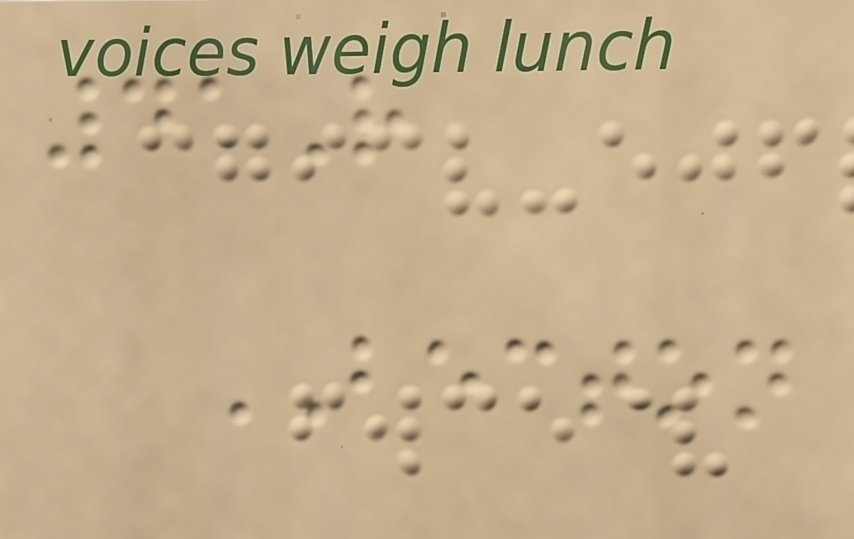41R
BECTON
